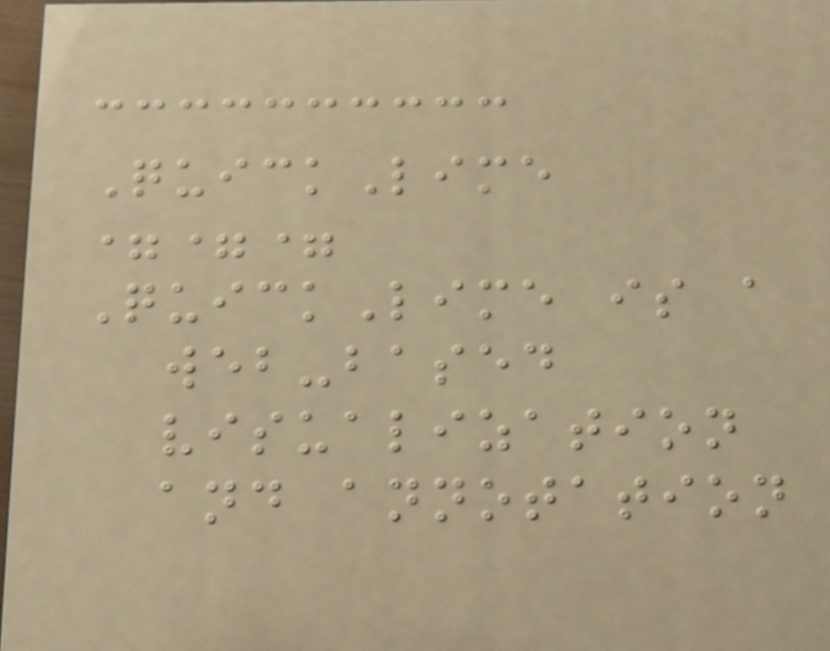QuickLime
===
QuickLime is a
web-based
visualization
and annotation
